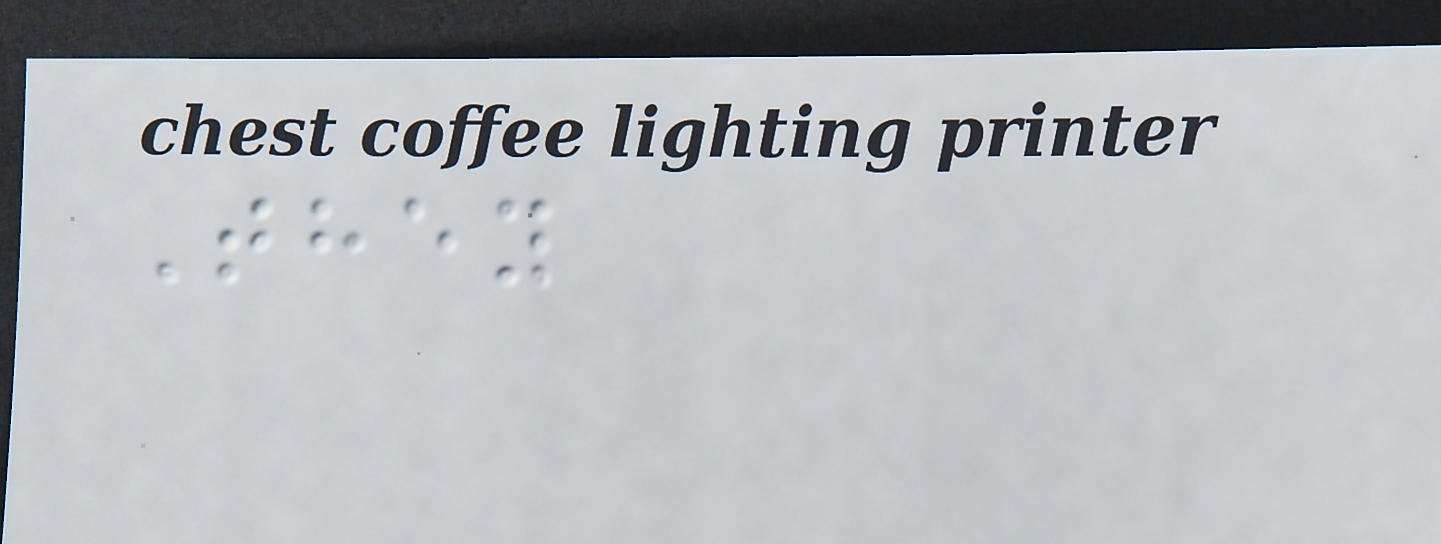They
